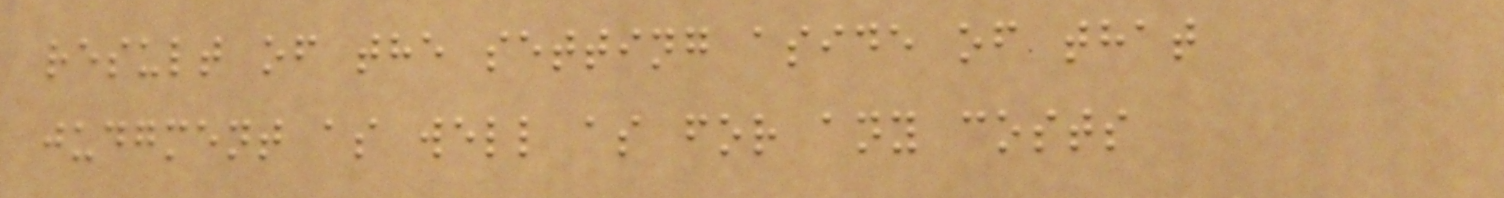result of the setting aside of that
judgment as well as for any costs
